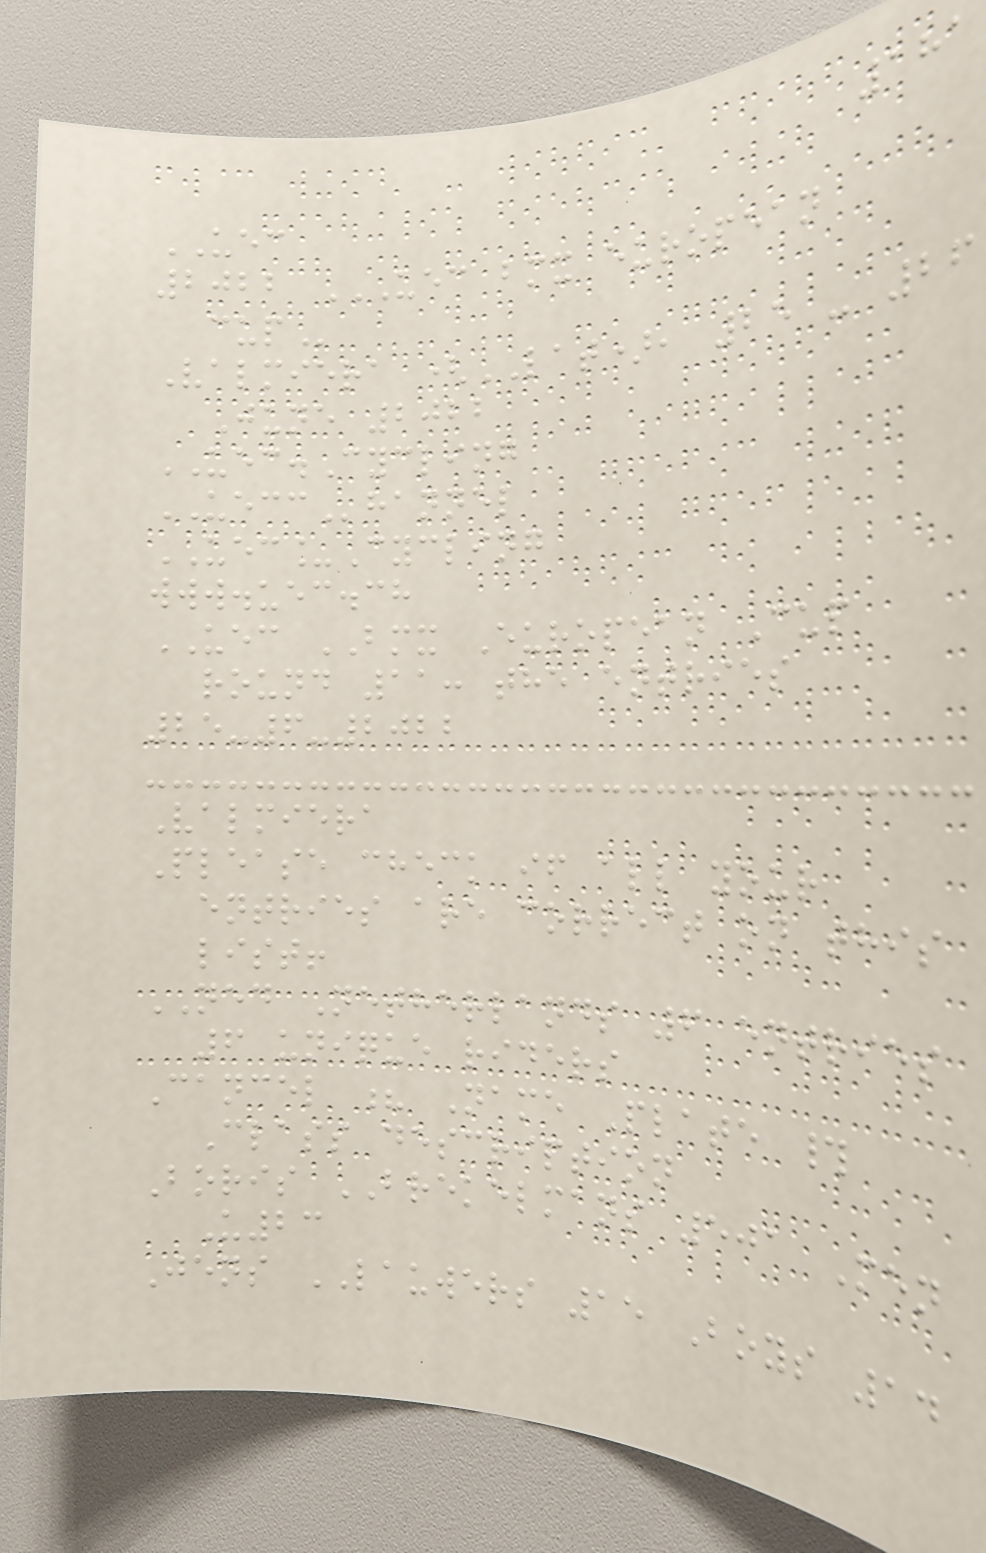181
UEC
2022 UEC BMX EUROPEAN
CUP
Valmiera (LAT), 25 - 26
June 2022
UEC.Cycling
UECChannel
UEC_Cycling
www.uec.ch
UEC BMX European Cup
round 11: the entries
25-6-2022
Valmiera
Please check if all your
entries are correct on this
list!
NED Netherlands 6 entries
6 unique riders
Cancel ? Name Plate #
Class description
Boris BREKELMANS 501 Men
U23
Jens LAUWERS 15 Boys 14
